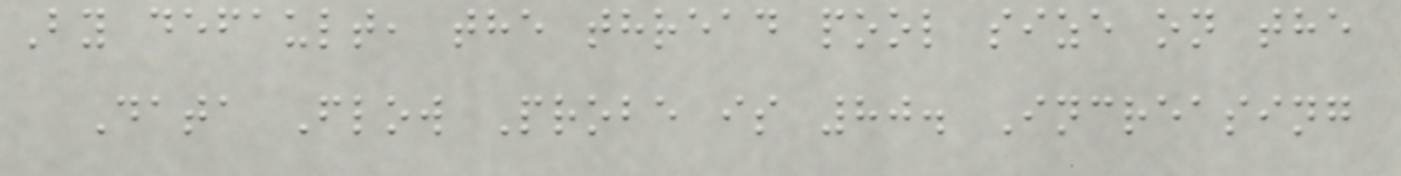By default, the thread pool size on the
Data Flow Probe is 80. Increasing
